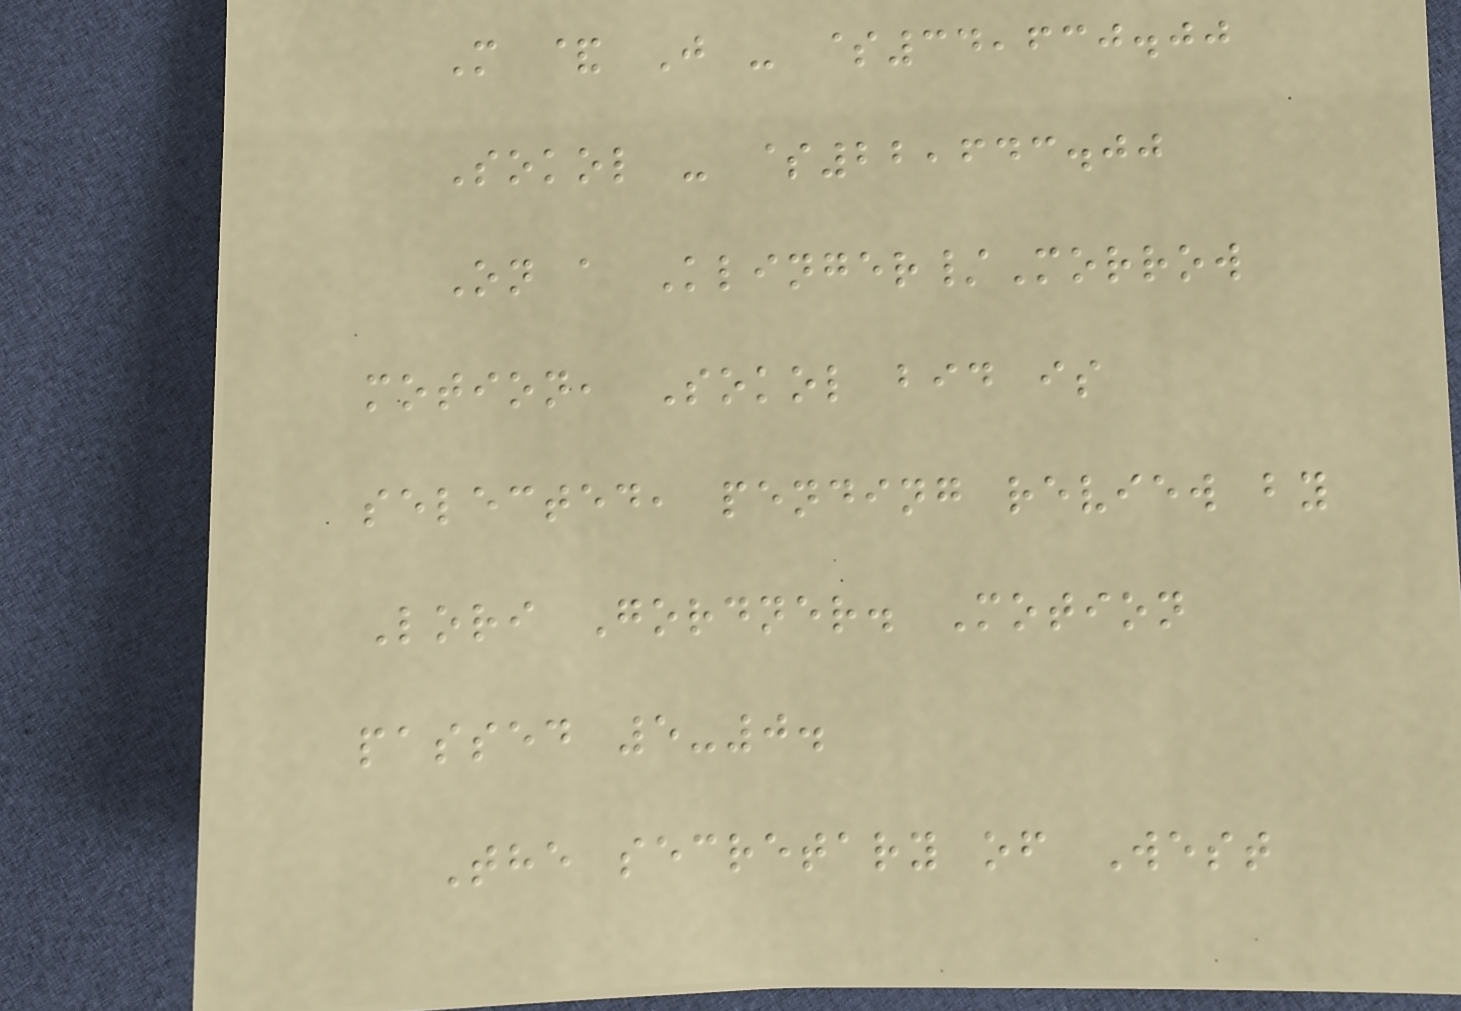M & J - $34,630.00
Sokol - $22,643.00
On a Klinger/Morrow
motion, Sokol bid is
selected, pending review by
Lori Gordner. Motion
passed 5-0.
The secretary of West
